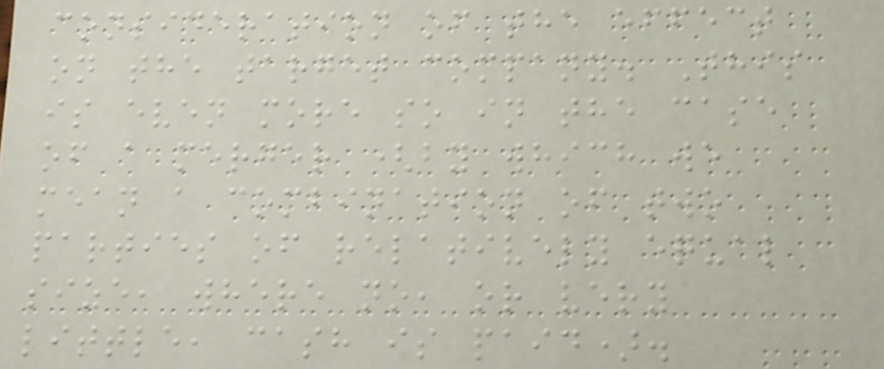consideration of the effect
on the target company. This
is even more so in the case
of a merger (by which we
mean a combination of two
parties of relatively equal
size, where no, or very
little, cash is paid).
